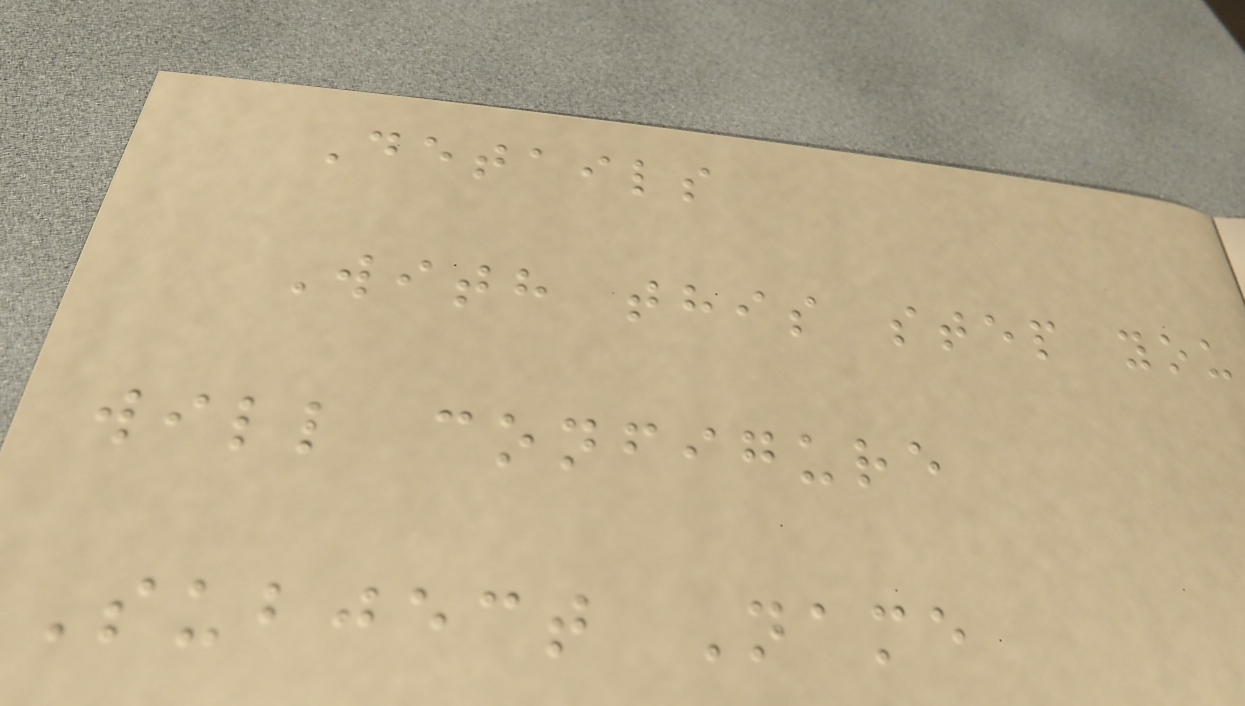Details
With this step you
will configure
Subject Name
